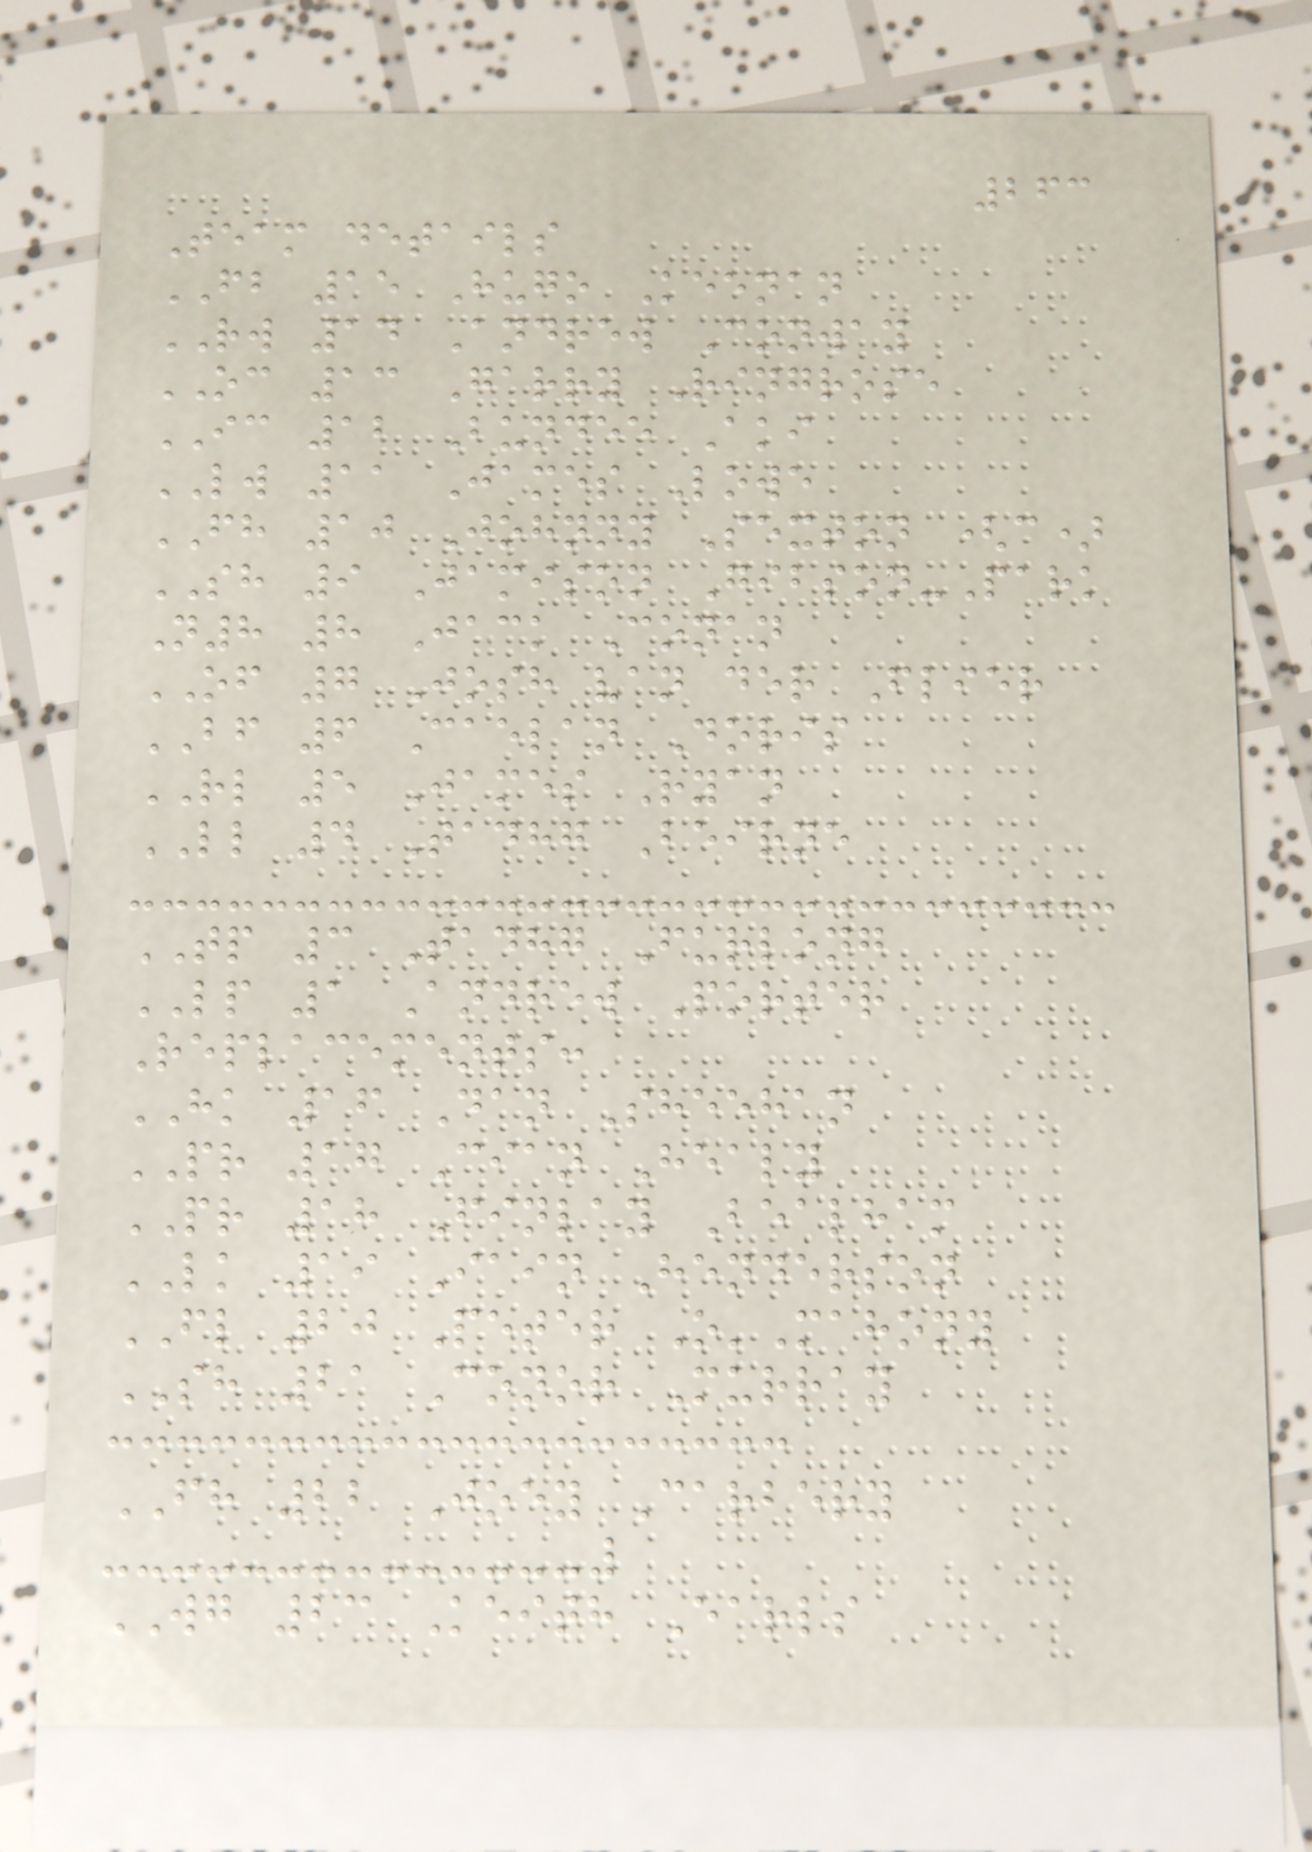263
Team details
FB 15 Hugo Keenan
RW 14 Andrew Conway
OC 13 Garry Ringrose
IC 12 Bundee Aki
LW 11 James Lowe
FH 10 Johnny Sexton (c)
SH 9 Jamison Gibson-Park
N8 8 Jack Conan
OF 7 Josh van der Flier
BF 6 Caelan Doris
RL 5 James Ryan
LL 4 Tadhg Beirne
TP 3 Tadhg Furlong
LP 1 Andrew Porter
Replacements:
HK 16 Dan Sheehan
PR 17 Cian Healy
PR 18 Finlay Bealham
LK 19 Iain Henderson
FL 20 Peter O'Mahony
SH 21 Conor Murray
FH 22 Joey Carbery
WG 23 Keith Earls
